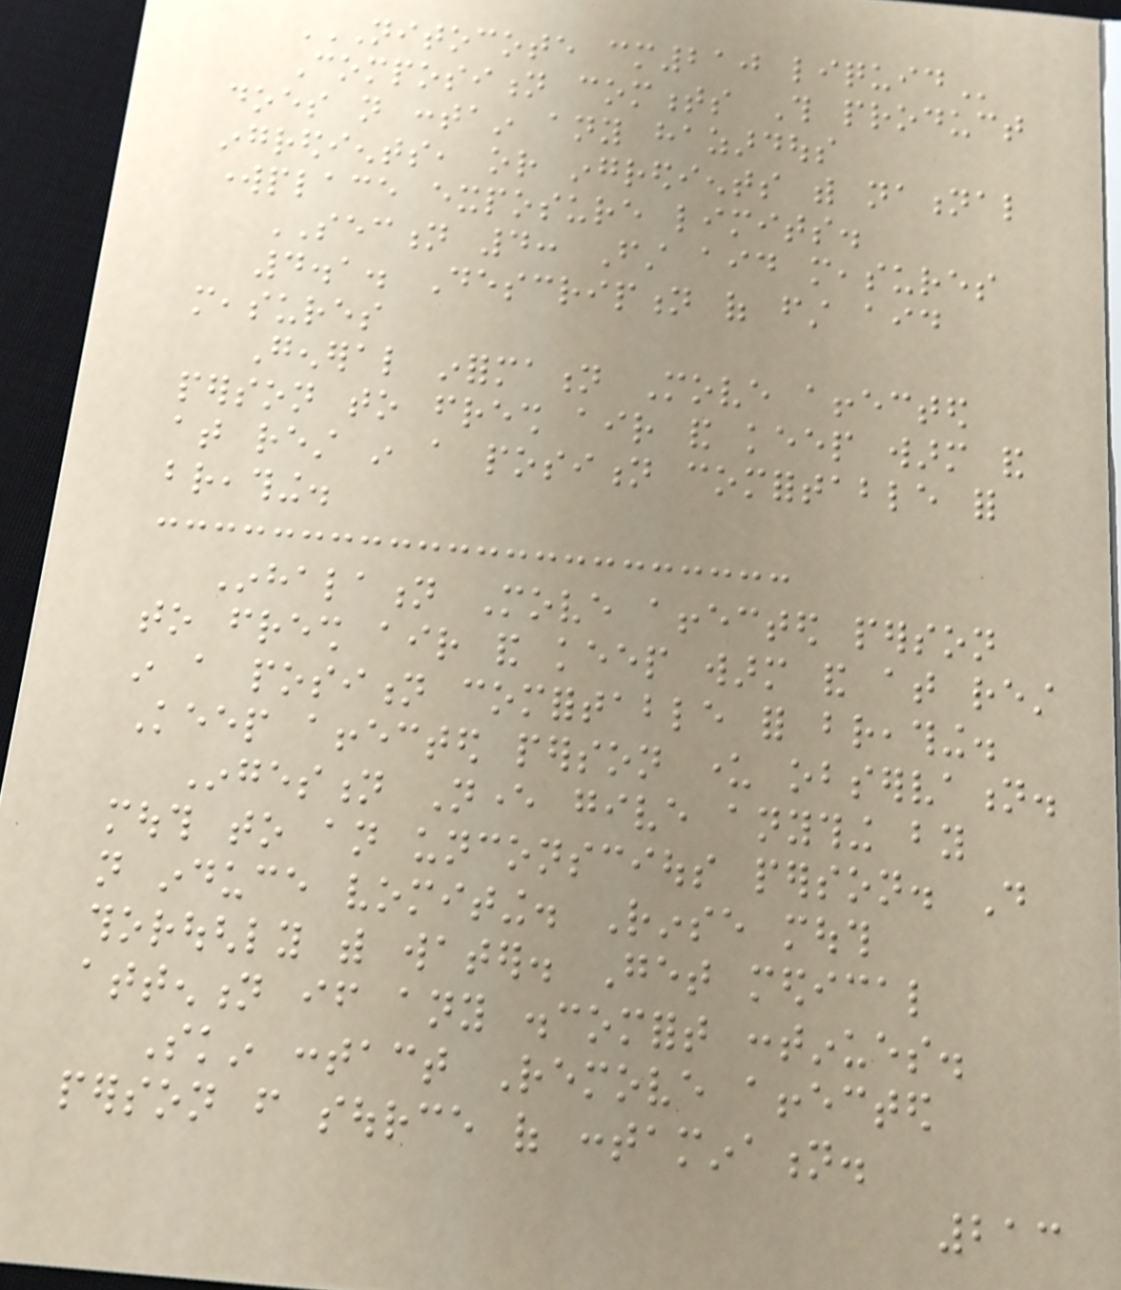NITOCOTE CM210 LIQUID
Composition comments This product
does not contain any hazardous
ingredients, or ingredients with national
workplace exposure limits.
SECTION 4: First aid measures
4.1. Description of first aid
measures
General information Move affected
person to fresh air and keep warm and
at rest in a position comfortable for
breathing.
Inhalation Move affected person
to fresh air and keep warm and at rest
in a position comfortable for breathing.
Keep affected person under observation.
Ingestion Never give anything by
mouth to an unconscious person. Do
not induce vomiting. Rinse mouth
thoroughly with water. Get medical
attention if any discomfort continues.
Skin contact Remove affected
person from source of contamination.
213
